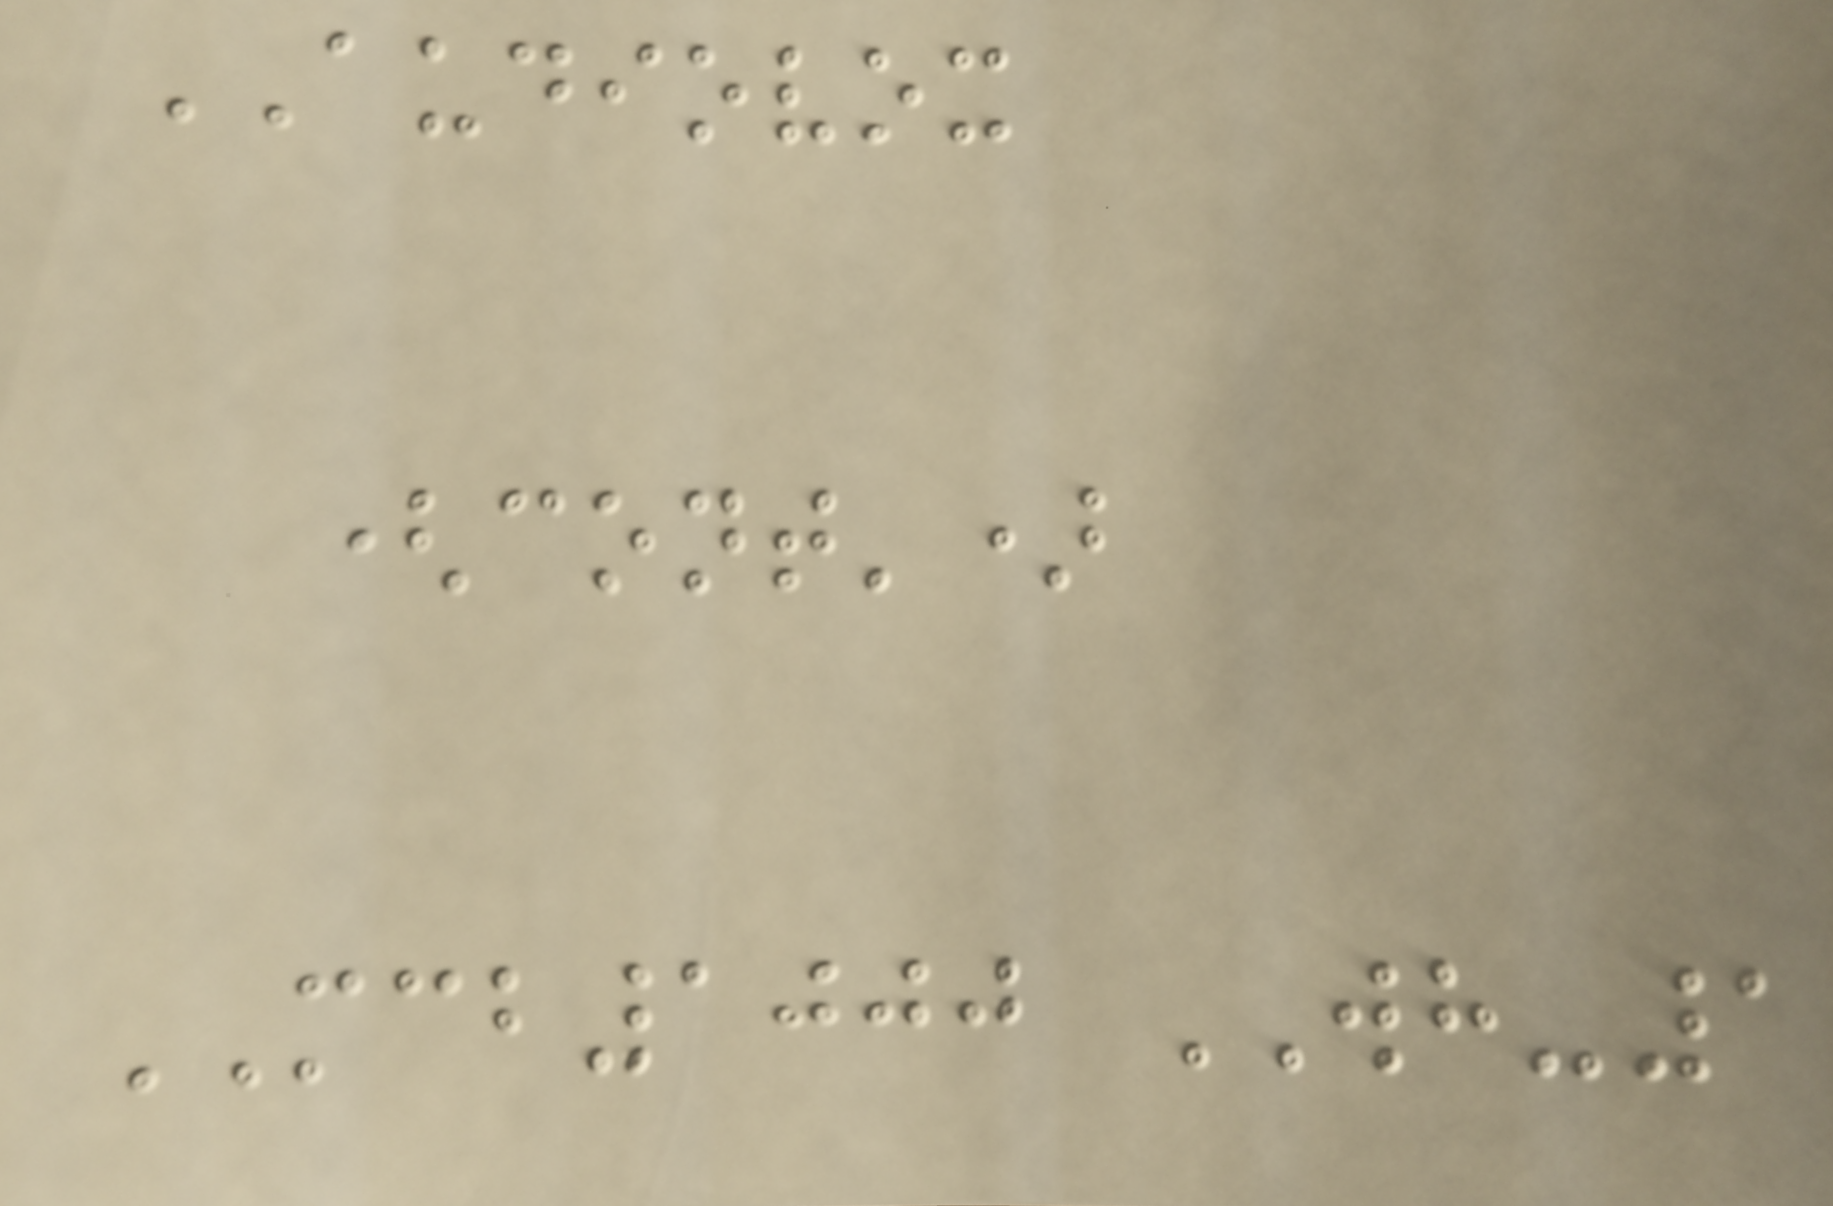AUDIOVOX
(cont')
MCB1000 WH-1
